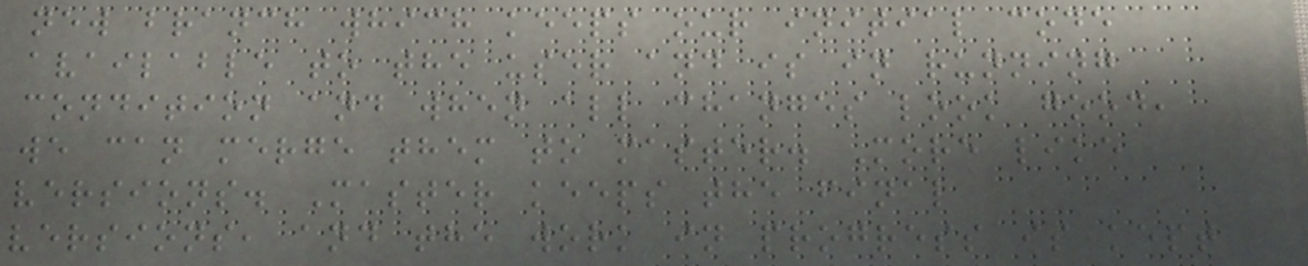new branch which keeps our initial code
available to the user and is in running
condition and when all changes look good,
we can merge them to master. More like
versions. Master keeps the final
versions, and the work in progress is kept
